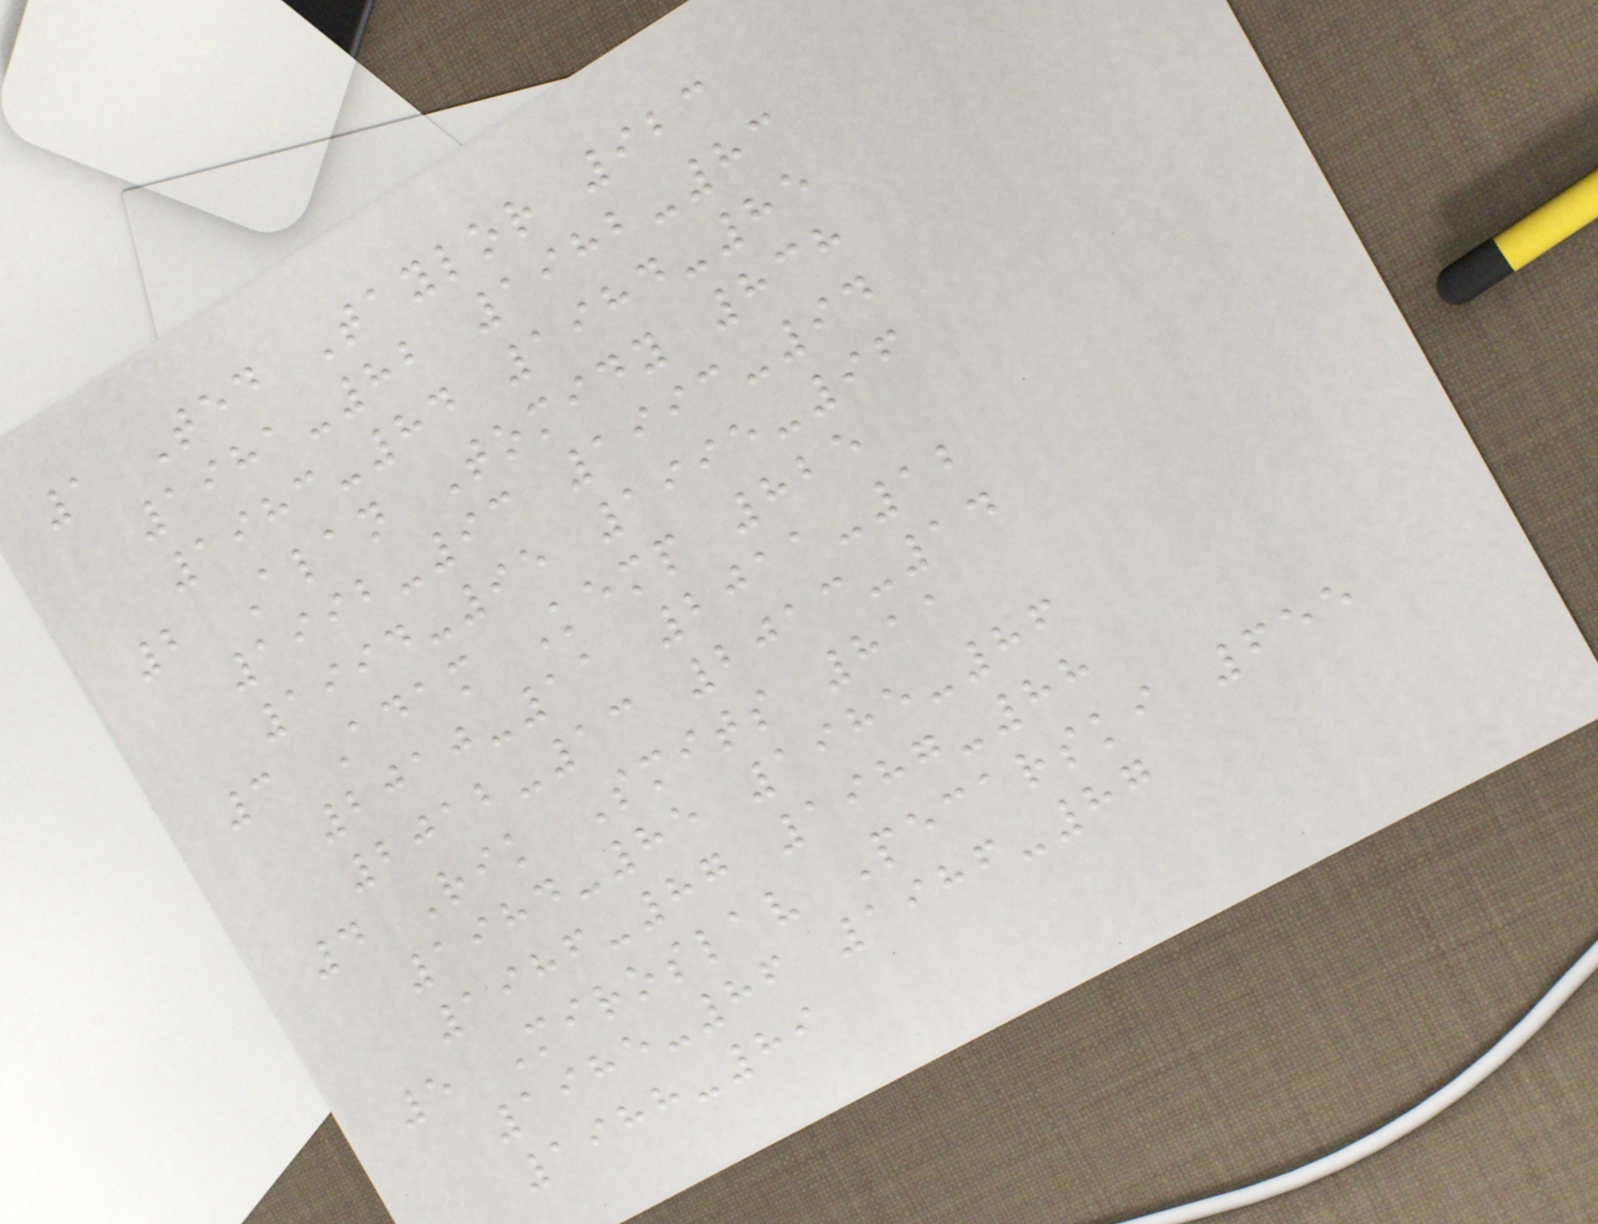1 Ted Taylor 923
1981-82 1982-83
1983-84 1984-85
2 Alan Tomidy 838
1992-93 1993-94
1994-95 1995-96
3 Adam Kemp 825
2010-11 2011-12
2012-13 2013-14
4 Rik Smits 811
1984-85 1985-86
1986-87 1987-88
5 Miroslav Pecarski 655
1985-86 1986-87
1988-89
